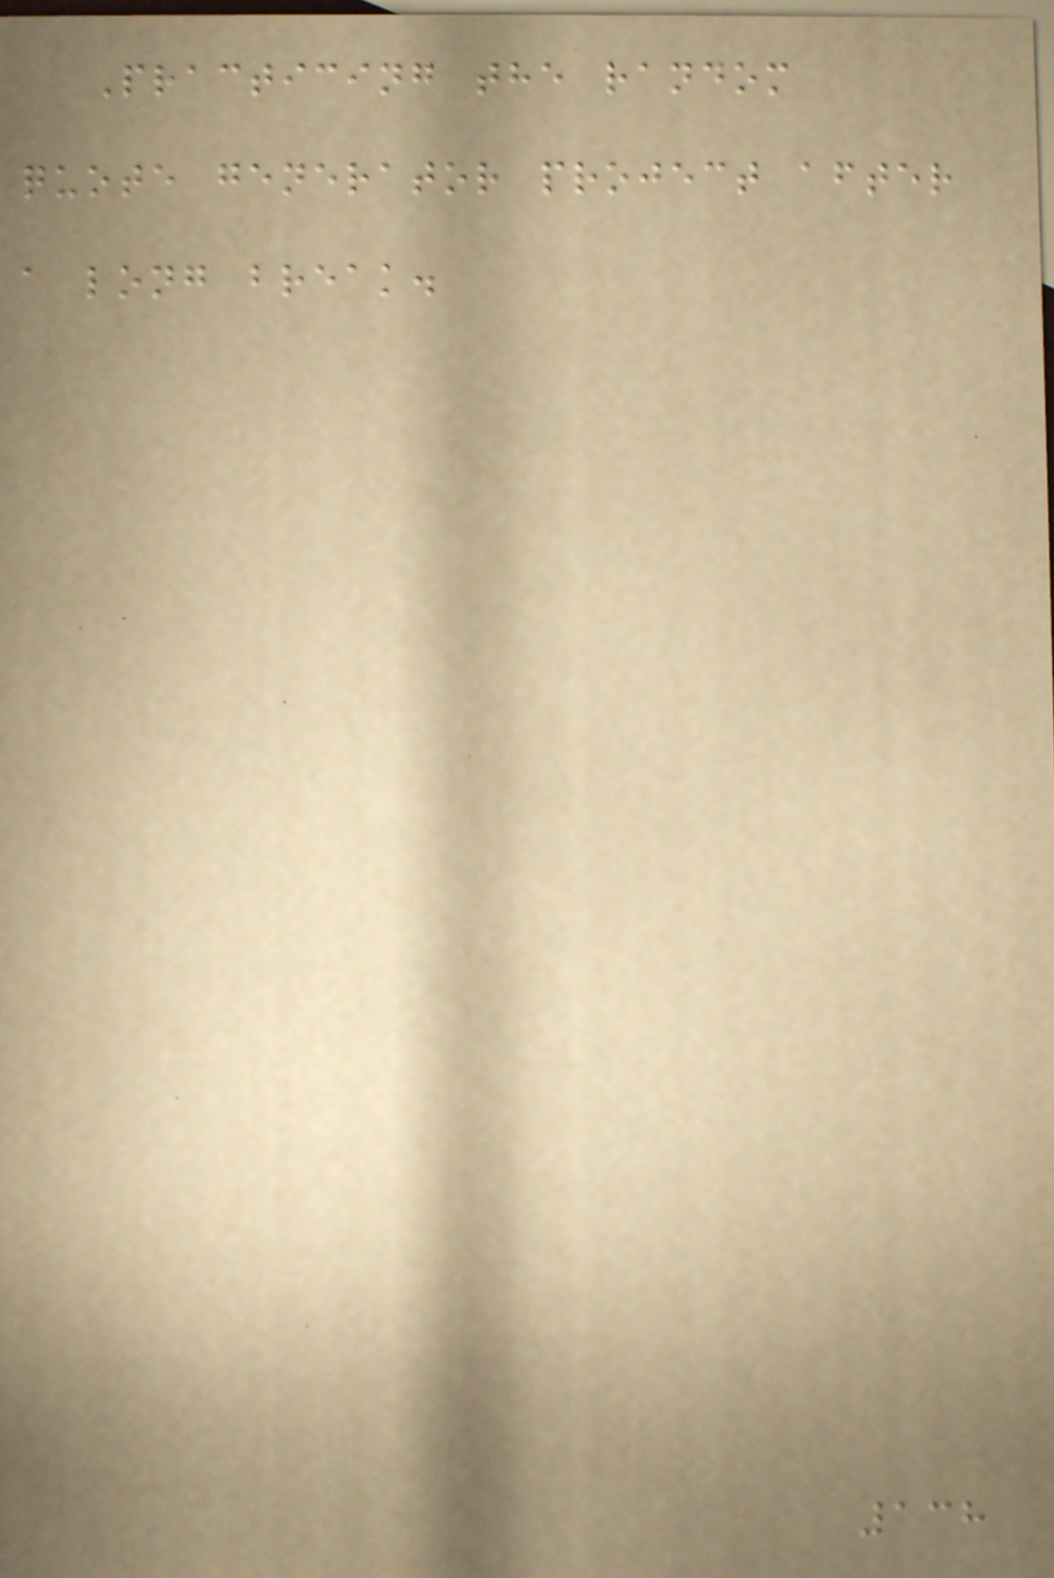Practicing the random
quote generator project after
a long break.
138
